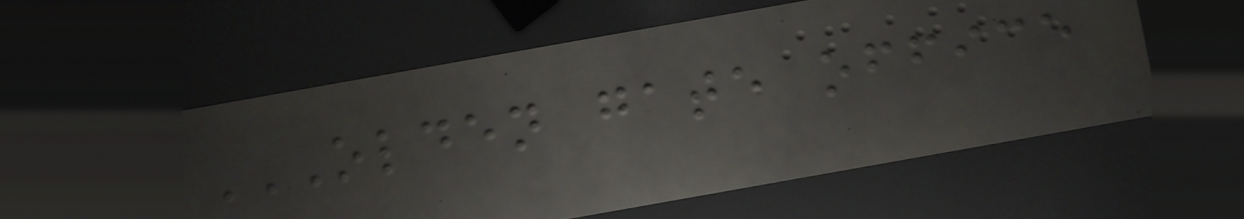OLDEN GATE OFFICE
